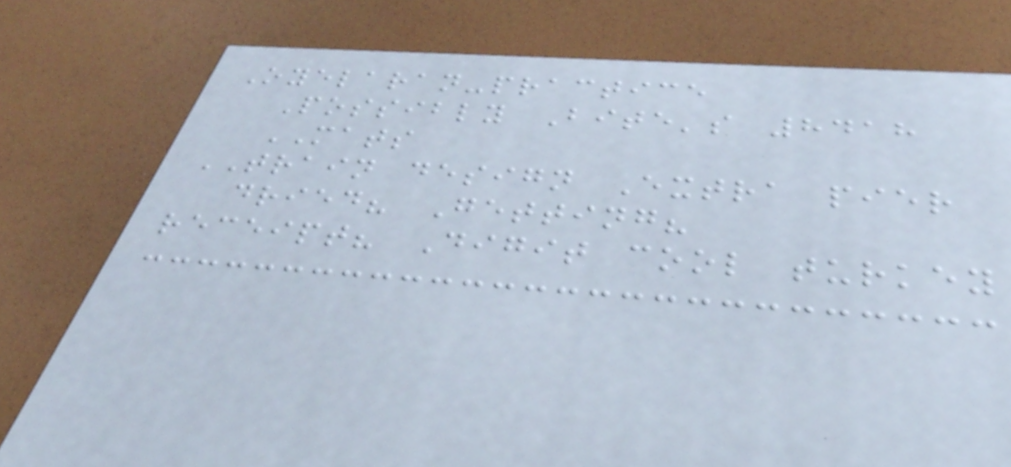Oyelaran-practice
Possibly Bite's 8418
MATS
TRAIN design Extra pier
dried? Getting?
receipt? Digit cool turkey
